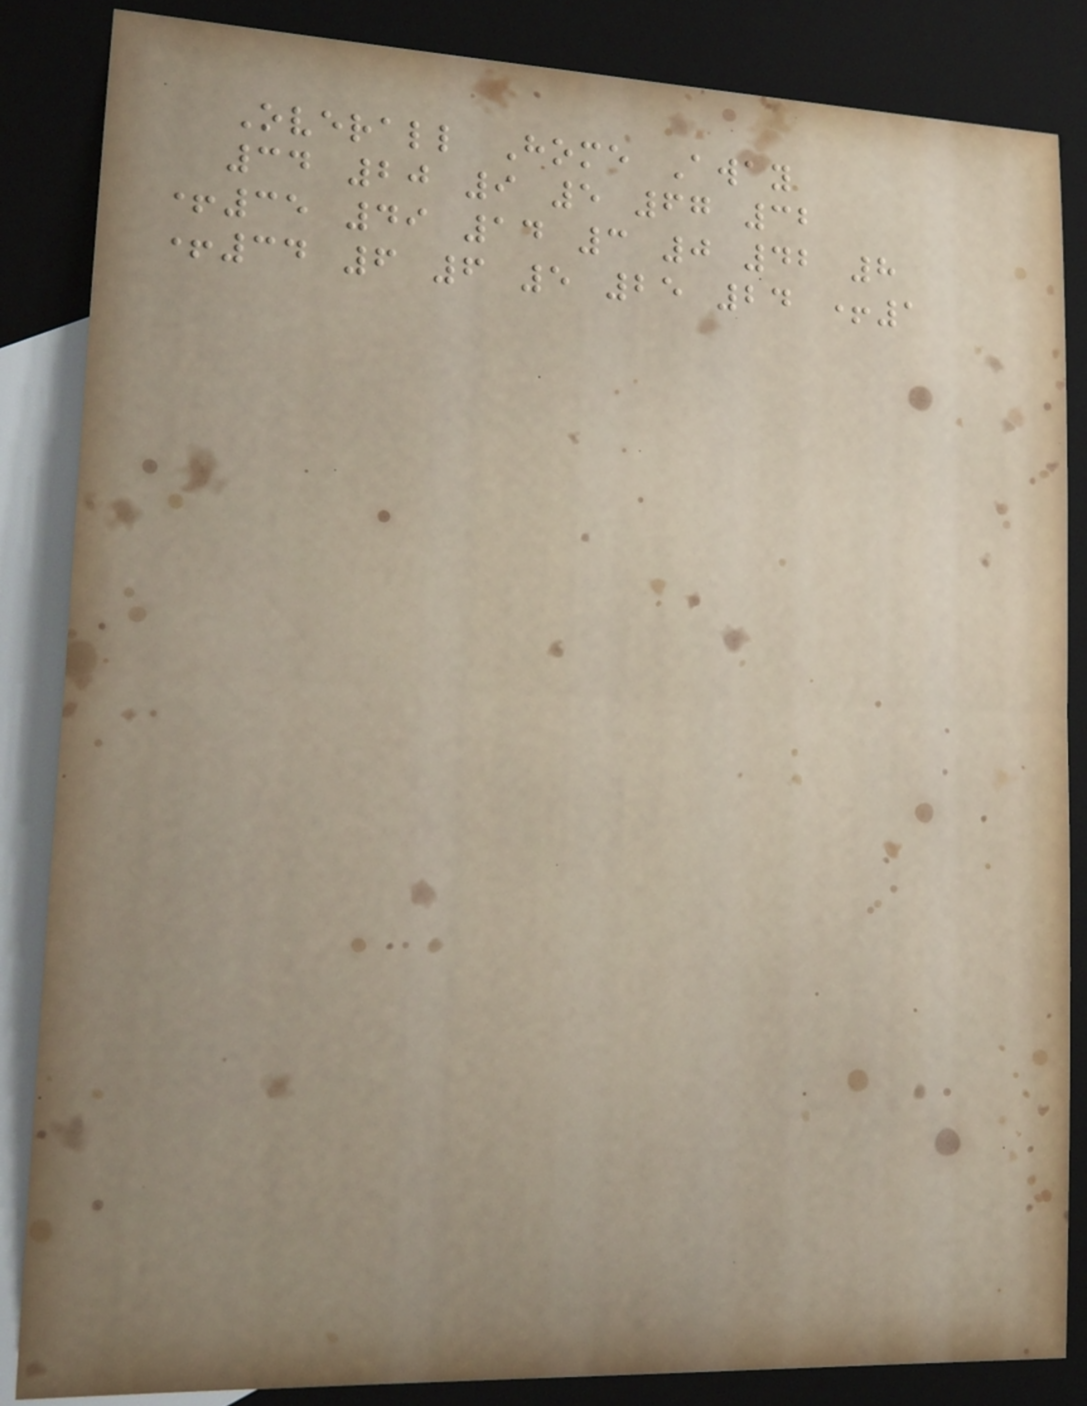Overall Home Away
34 20 9 5 67 32
+35 49 14 3 0 42 8
+34 6 6 5 25 24 +1
